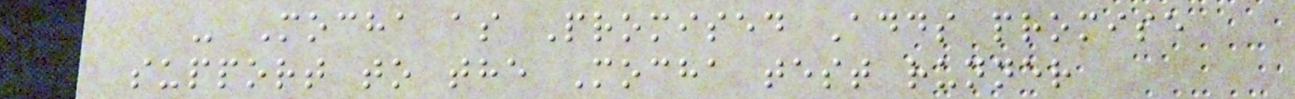- Mocha as Promised Adds promise
support to the Mocha test runner
